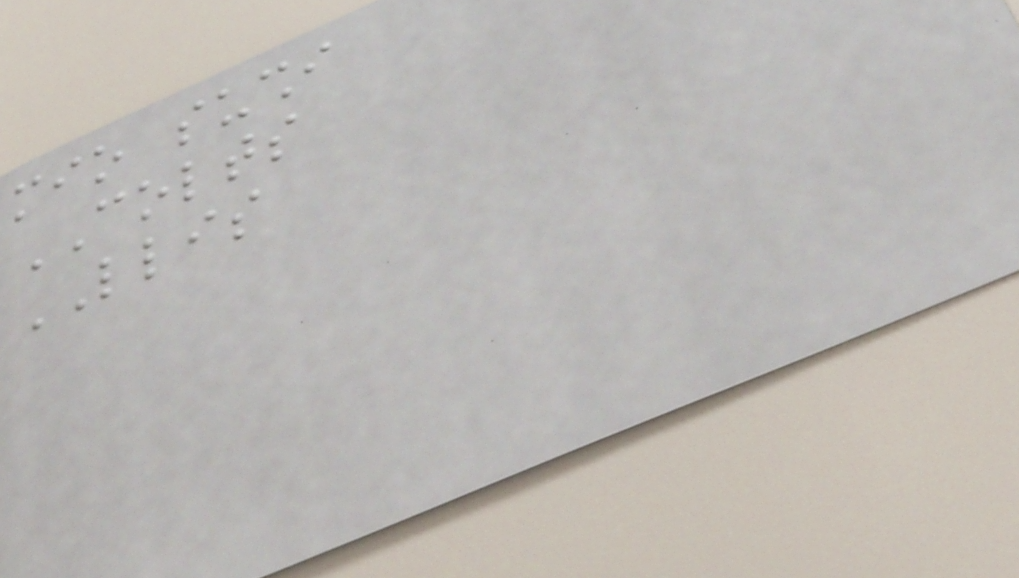mio sushi
COLTS
LLIS
